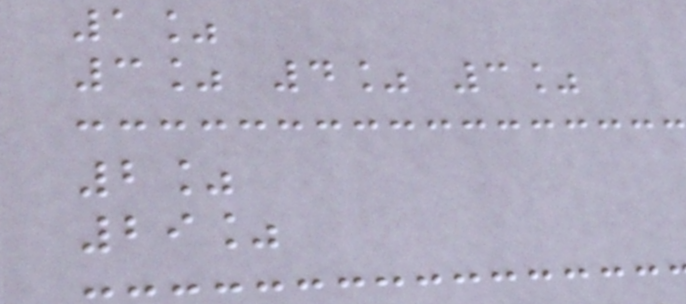1%
3% 4% 3%
2%
29%
